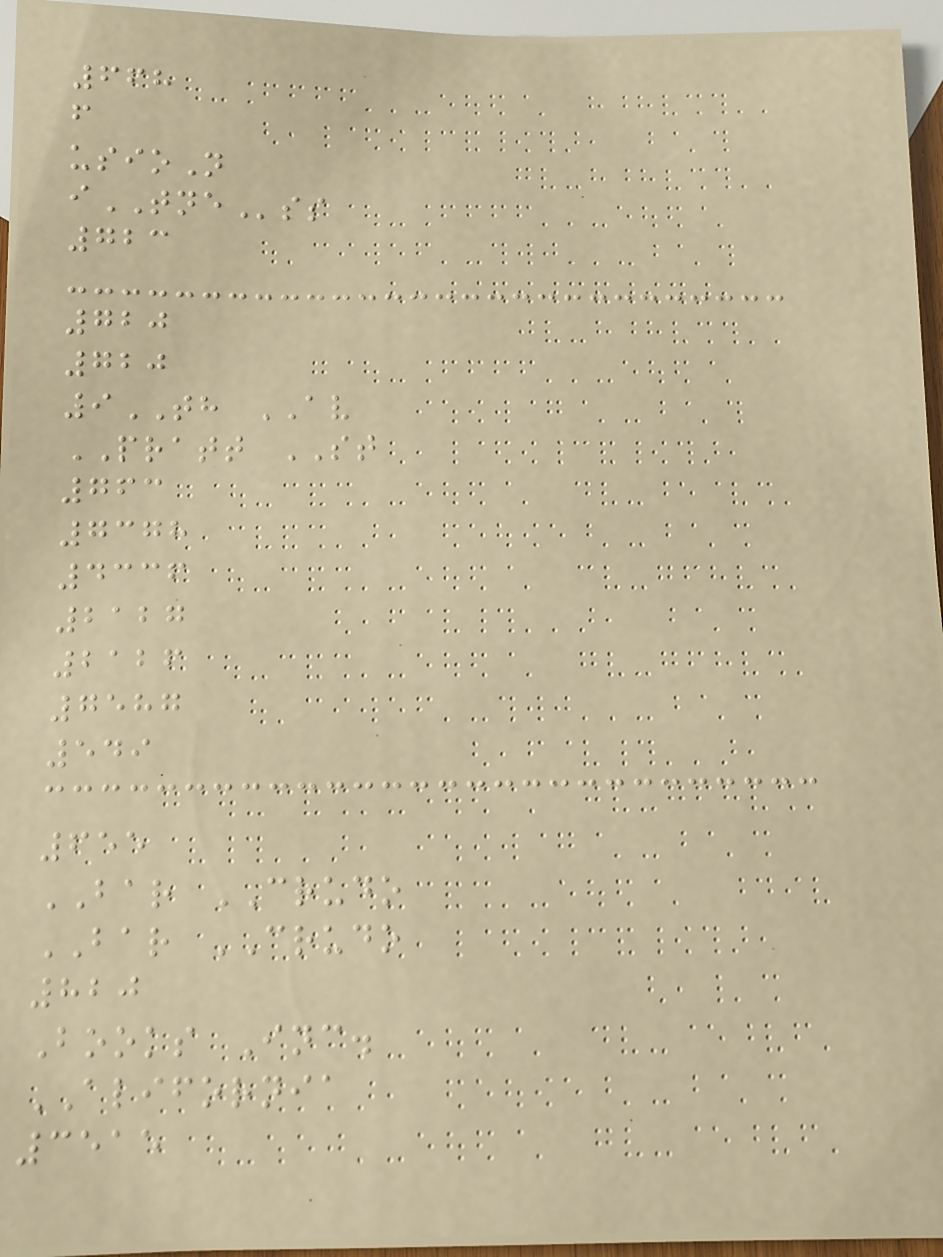668
f
usioN
iTNEss
723
720
720
9TH AV
PRATT ST
763
7378
4336
2127
2126
7587
549
655
BAR CRUDO
BAR CRUDO
820
Books Inc.
ALIFORNIA
3515
